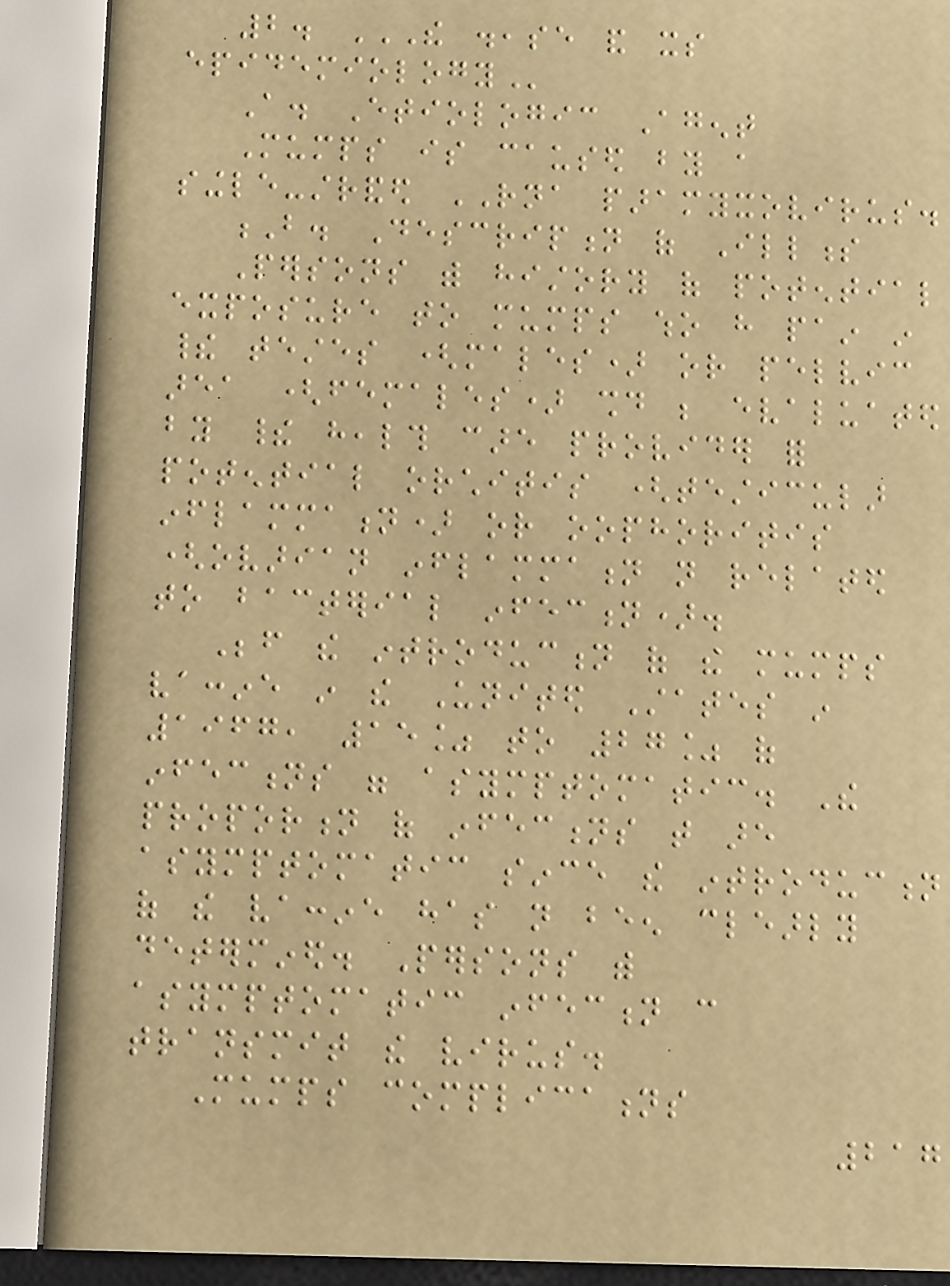2. THE DISEASE AND ITS
EPIDEMIOLOGY
A. Etiologic Agent
Mumps is caused by a
single-stranded RNA paramyxovirus.
B. Description of Illness
Persons with history of potential
exposure to mumps who have pain in
their testes (males) or pelvic
area (females) should be evaluated
by their health care provider for
potential orchitis (testicular
inflammation) or oophoritis
(ovarian inflammation not related
to bacterial infection).
Before the introduction of the mumps
vaccine in the United States in
1967, 15% to 27% of
infections were asymptomatic. The
proportion of infections that are
asymptomatic since the introduction
of the vaccine has not been clearly
determined. Persons with
asymptomatic infection can
transmit the virus.
Mumps complications
217
